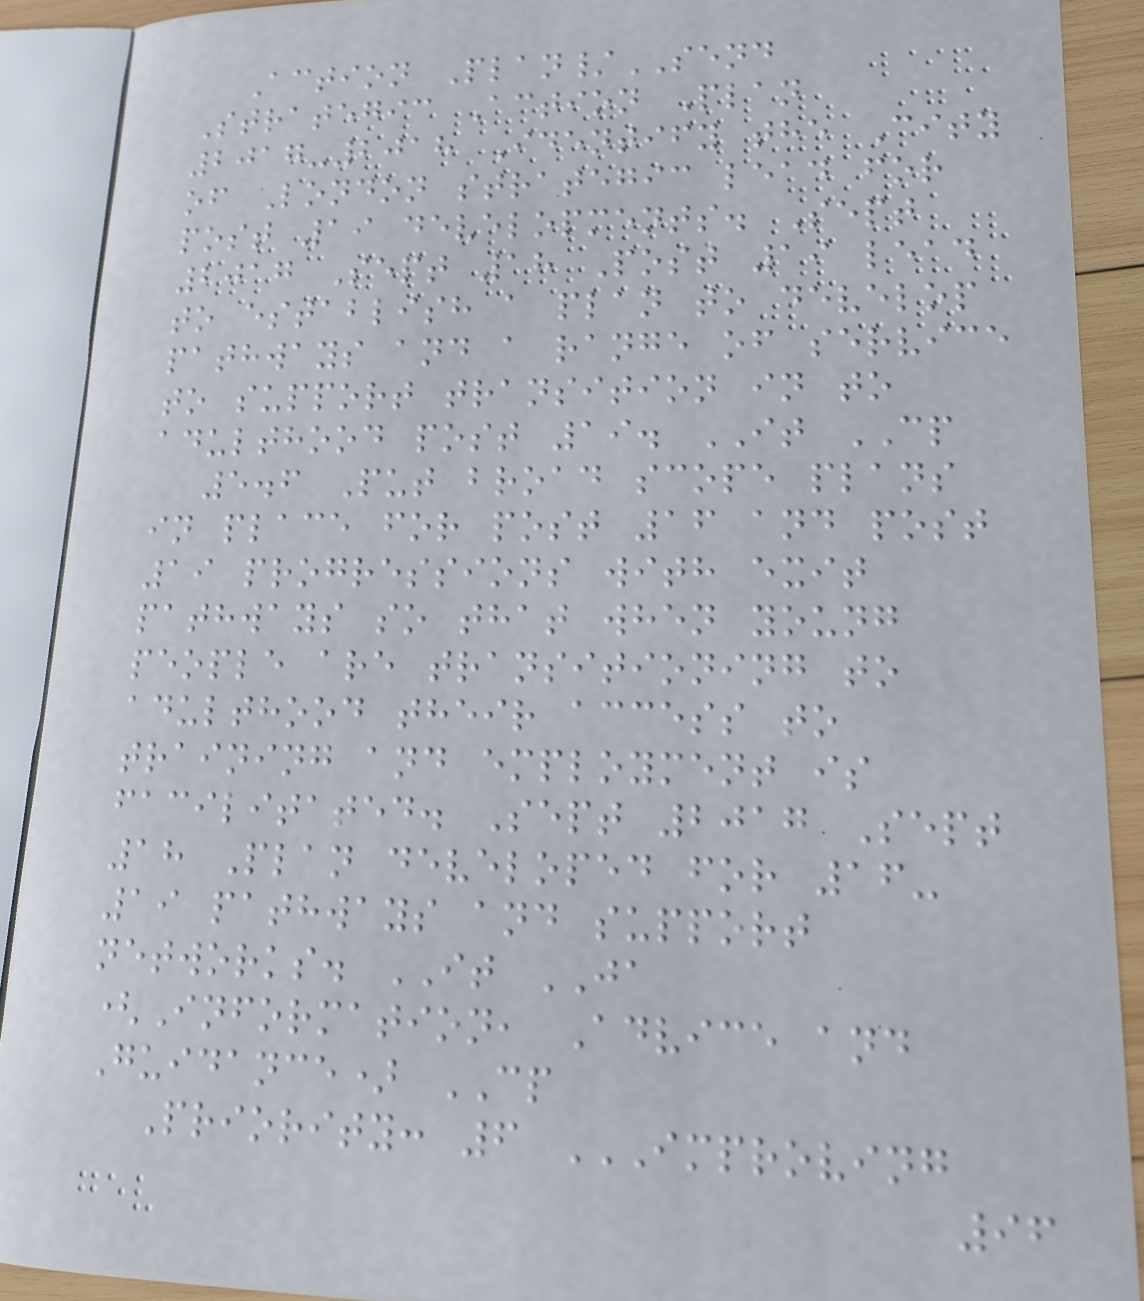Action Plan/SEND
Strategic Action Plan
2017-2018 Identify the City
of London strategic lead for
post 19 developments. Sept
2017 Sept 18 Post 19 lead
to establish a plan to develop
pathways and a range of service
to support transition in to
adulthood post 19. IT CP
5.6 Put broad scope plans
in place for post 16 and post
19 progressions with exit
pathways so that when young
people are transitioning to
adulthood their access to
training and employment is
facilitated. Sept 2017 Sept
18 Plan developed for 16-
19 pathways and support
networks. IT JA
(Information, Advice and
Guidance) CP
Priority: 6 IMPROVING
96
